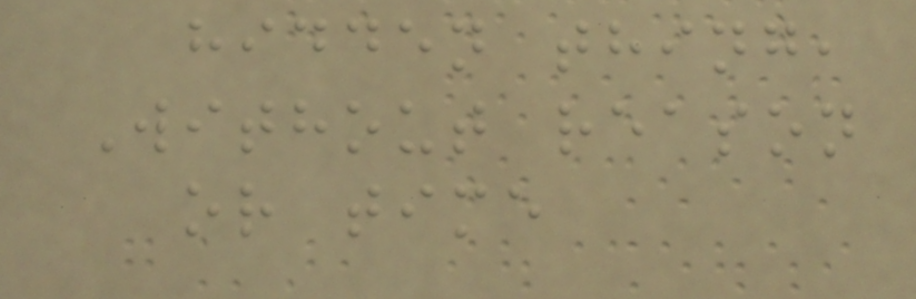hidden thing,
Without reason
or time
